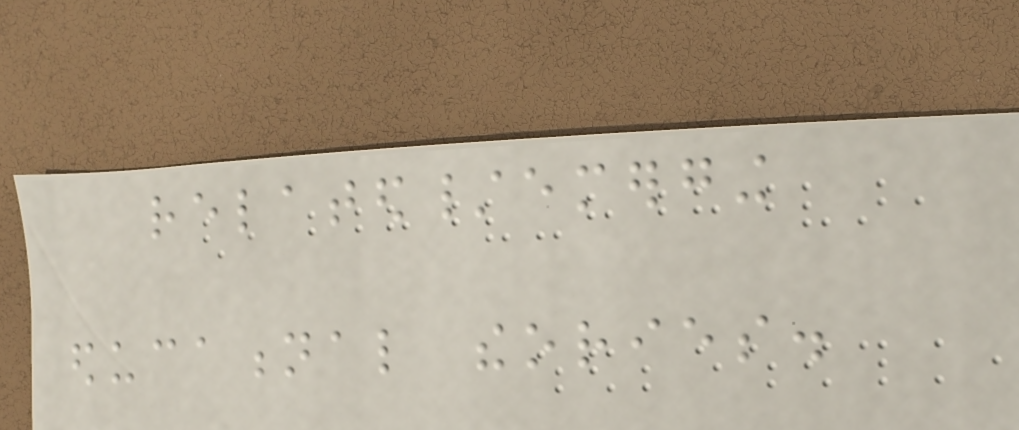related/emerging
educational theories.
